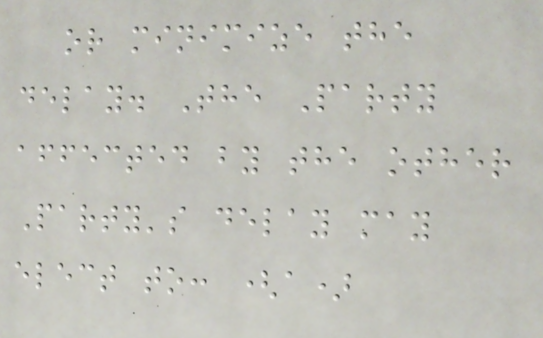or minimize the
delay. The Party
affected by the other
Party's delay may
elect to: (a)
